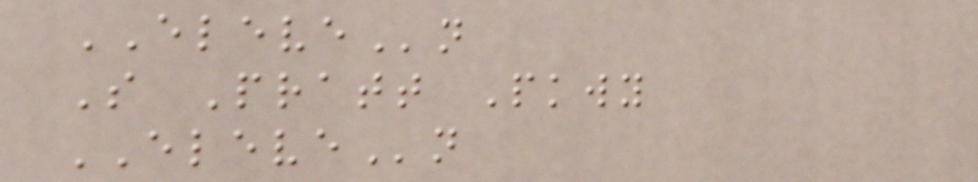ELEVEn
S Pratt Pkwy
ELEVEn
